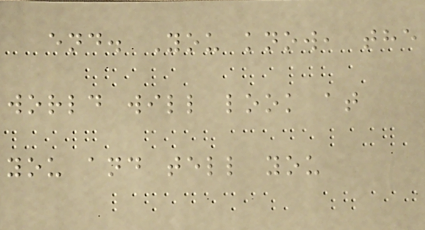end. You know, the
world will look at
you and tell you
